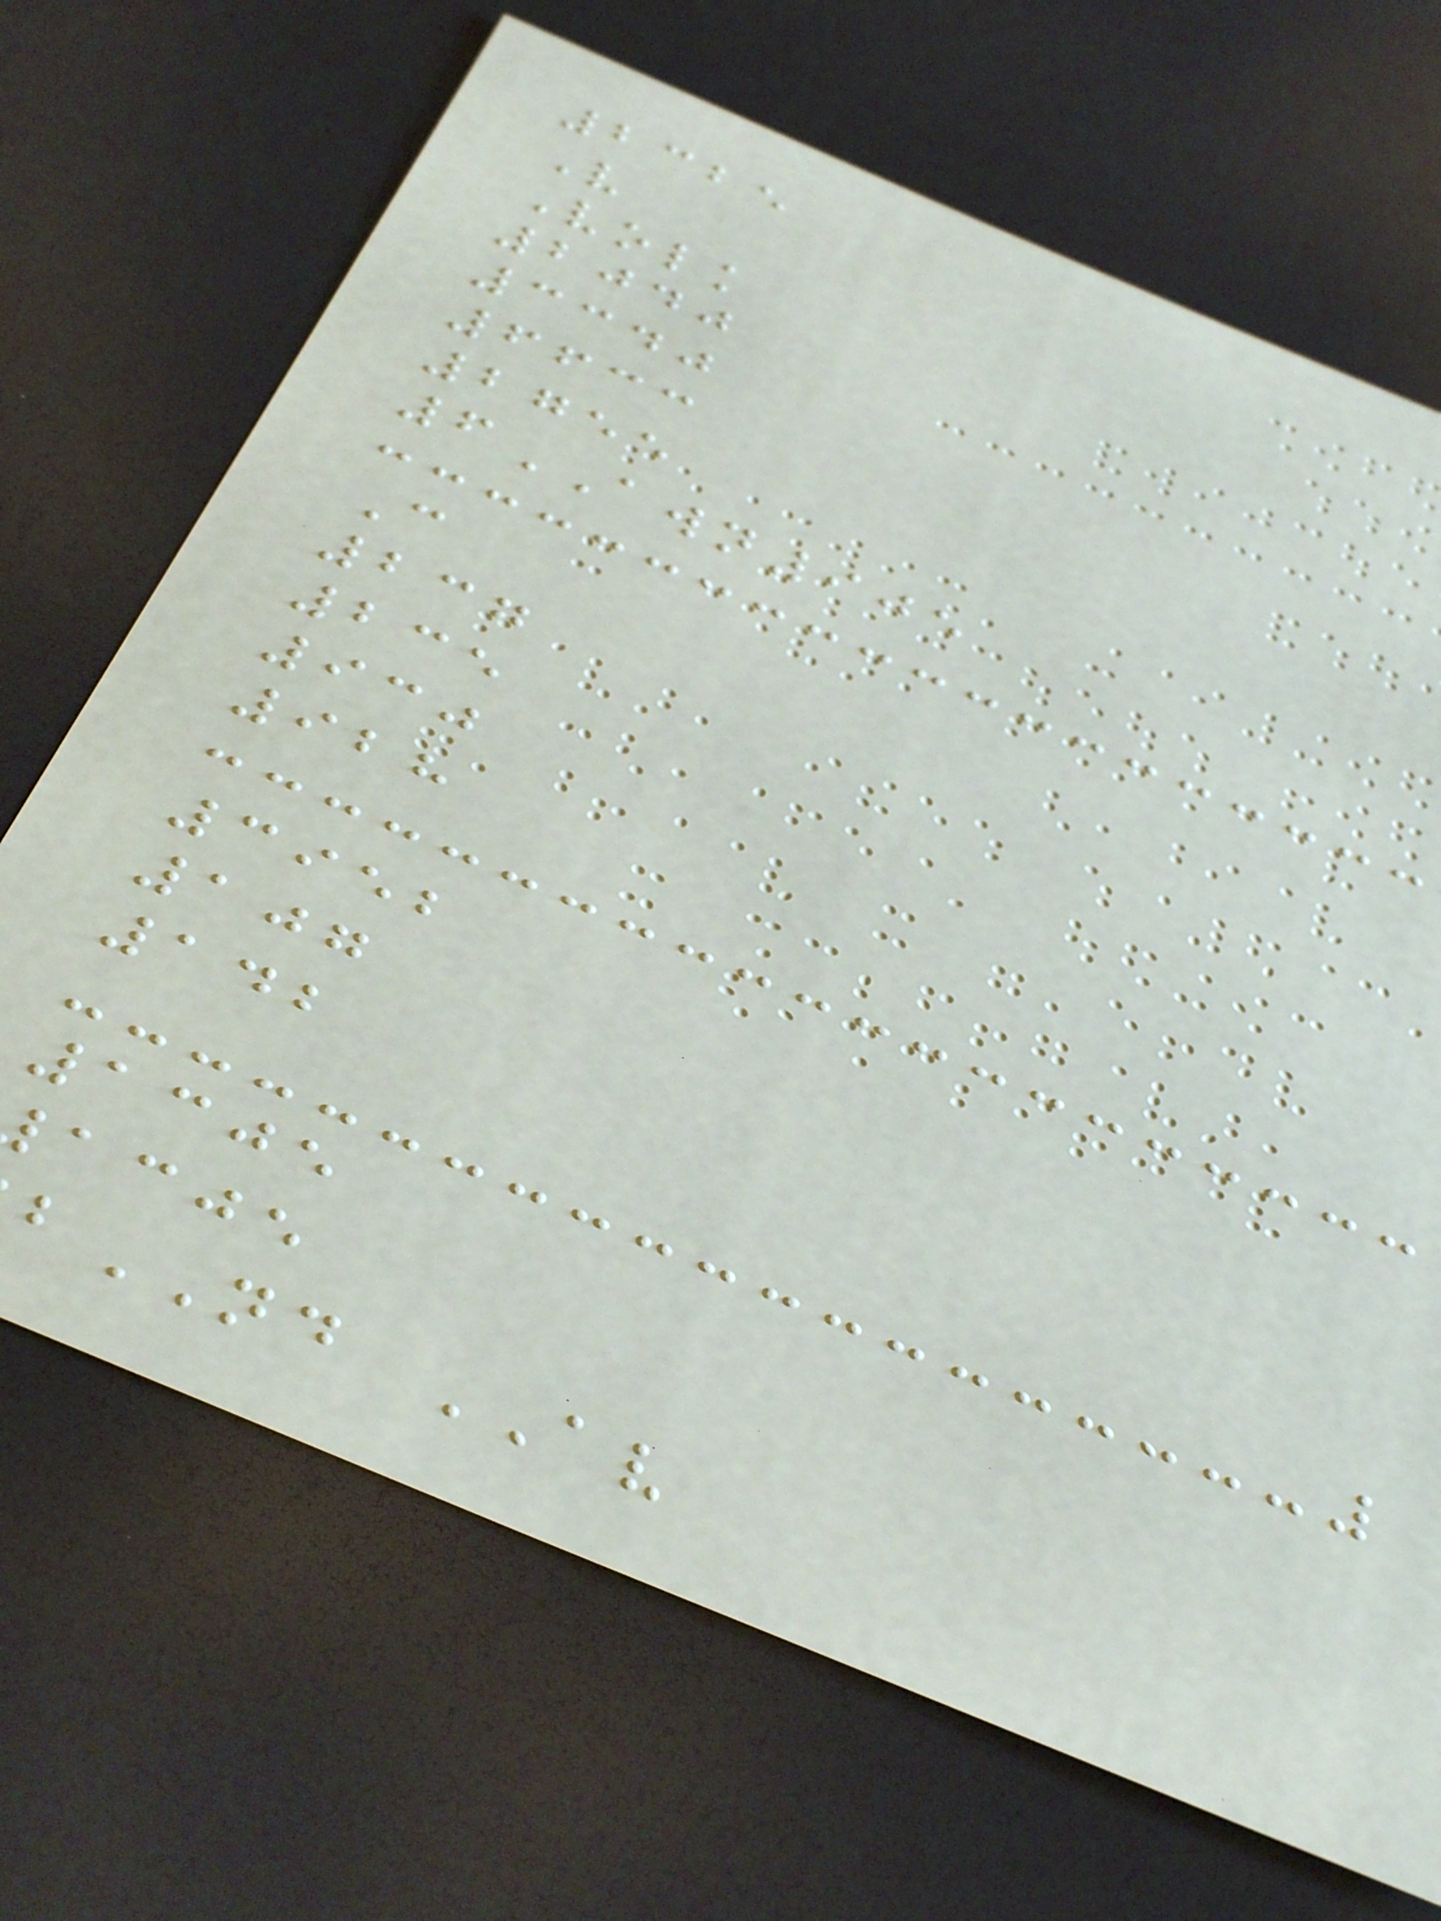2325
V
Volk
2040
3340
6633
2755
6AWN905
C
237
235
930
928
3952
107
142
1305
acje
ND AV
